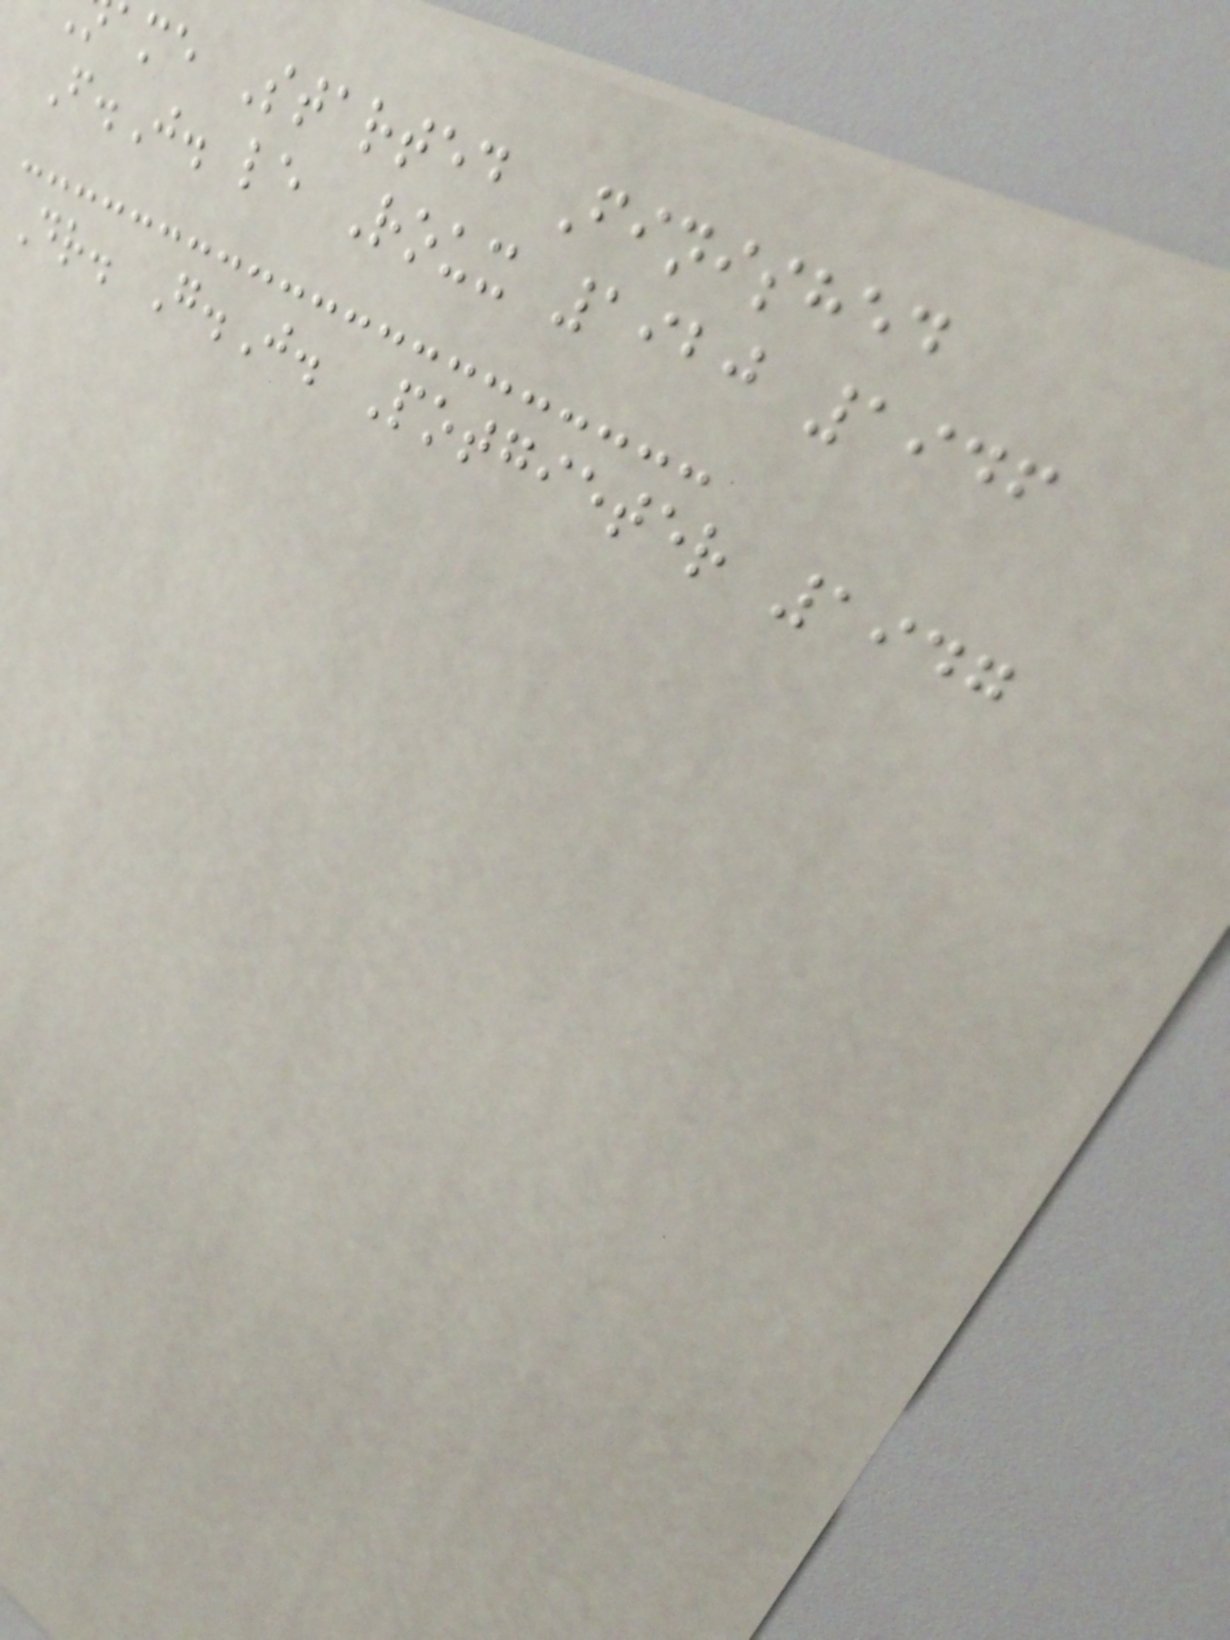ame Started Finished
F.J. le Roux 1920 1946
Dr. G.J. Potgieter 1947
